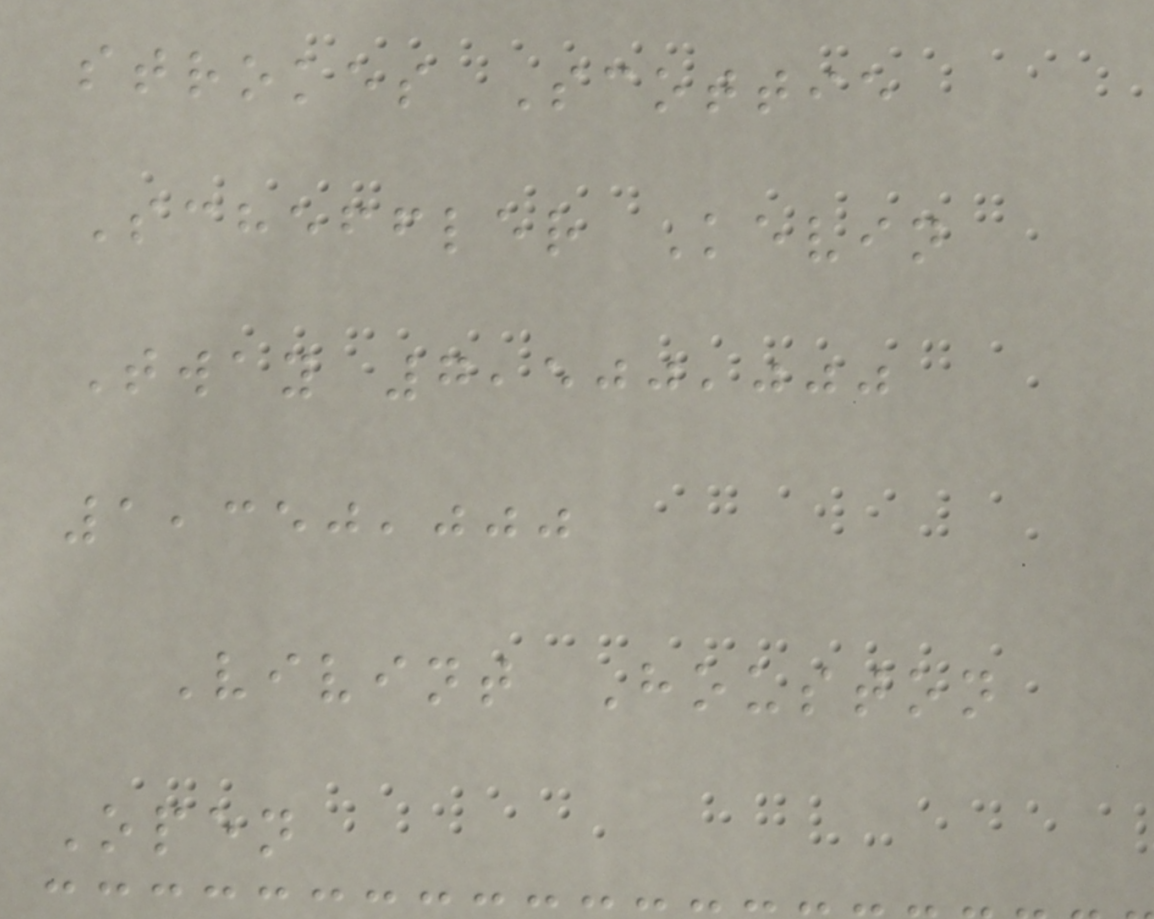strokes Scottie
Scheffler Kevin
Tway 7,500,000
1,350,000
Vivint Houston
Open
